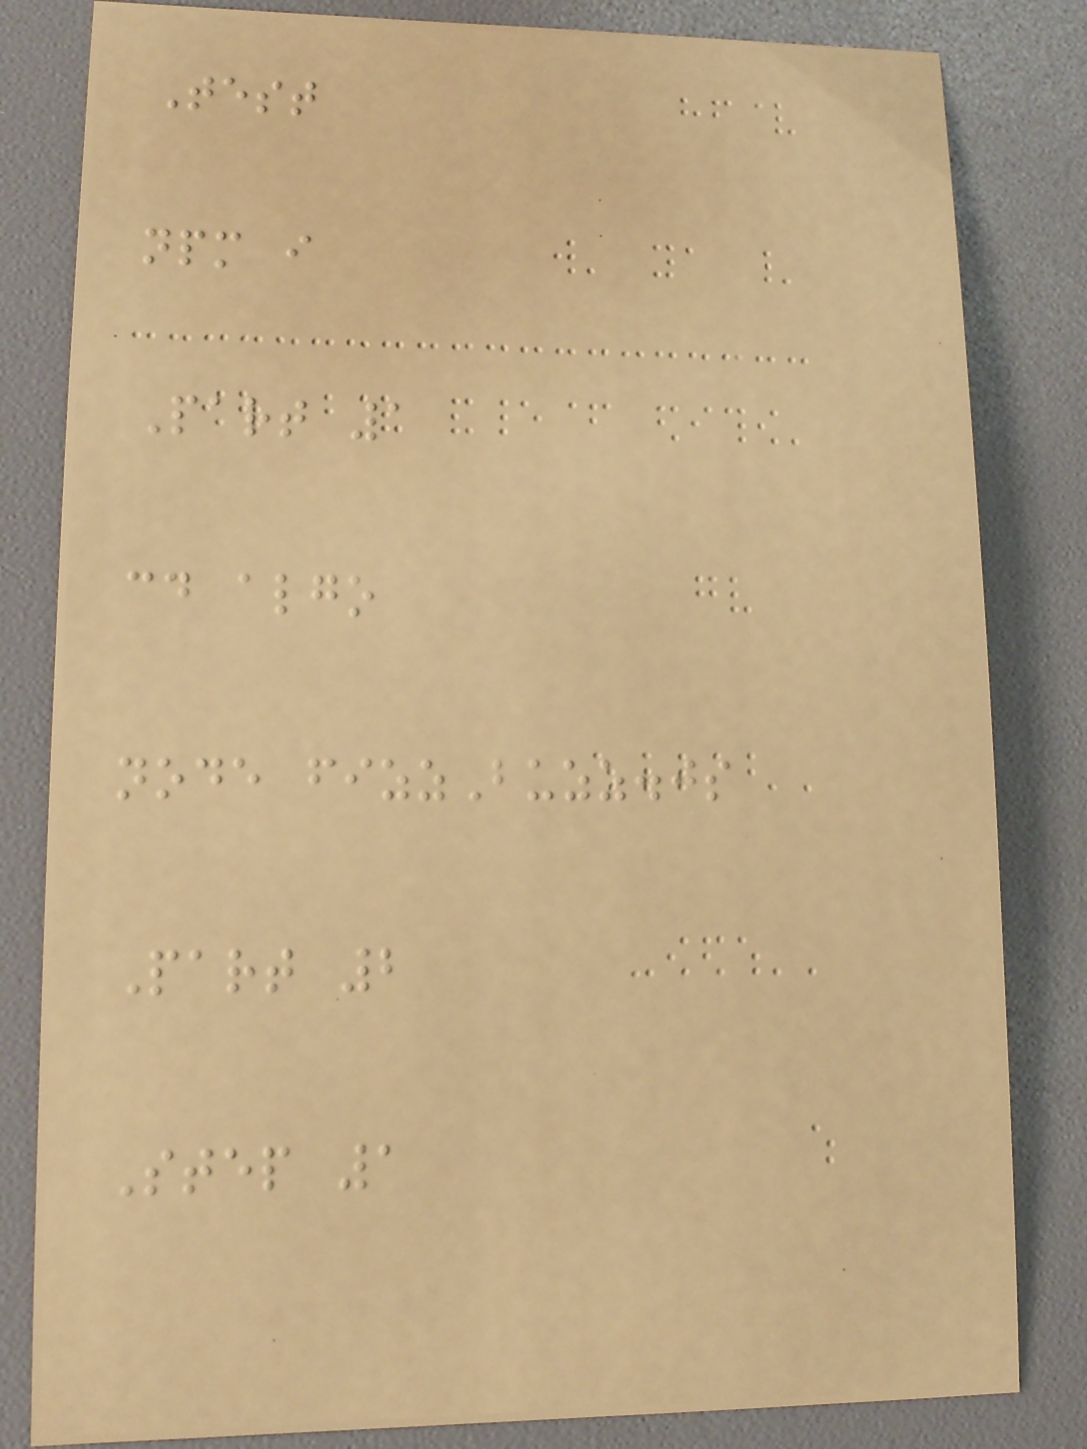Test
npm i
Part 1
cd algo
node fizzBuzz.js
Part 2
Step 1
